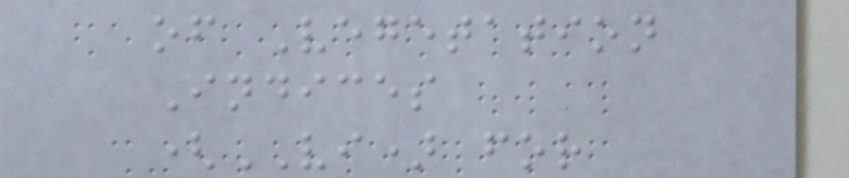of Vegetation
Indices
(VI) for
